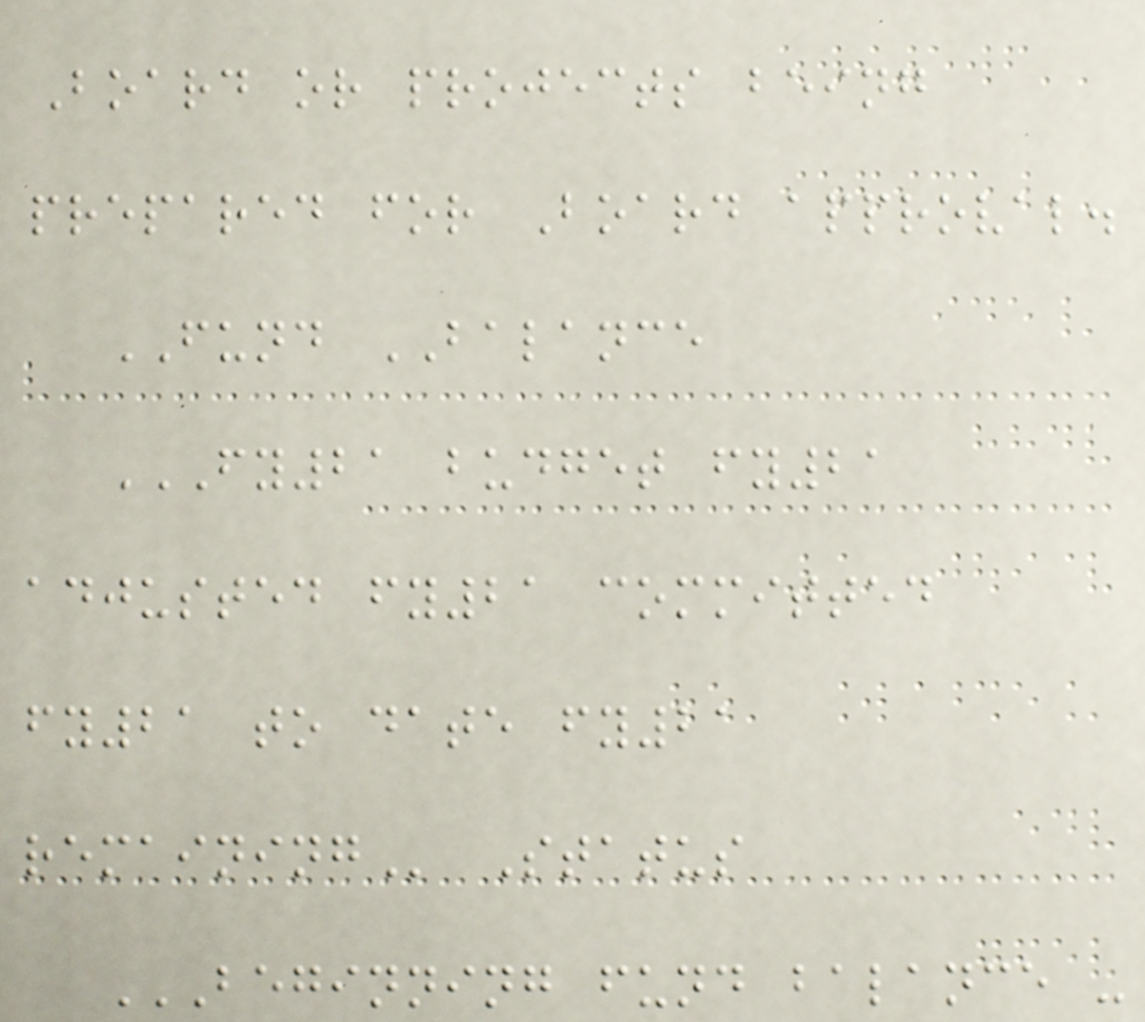Board or projects being
prepared for Board approval.
FUND BALANCE
FY21 BUDGET FY21
ADJUSTED FY21 COMMITTED
FY21 TO DATE FY21
REMAINING Status
BEGINNING FUND BALANCE -
